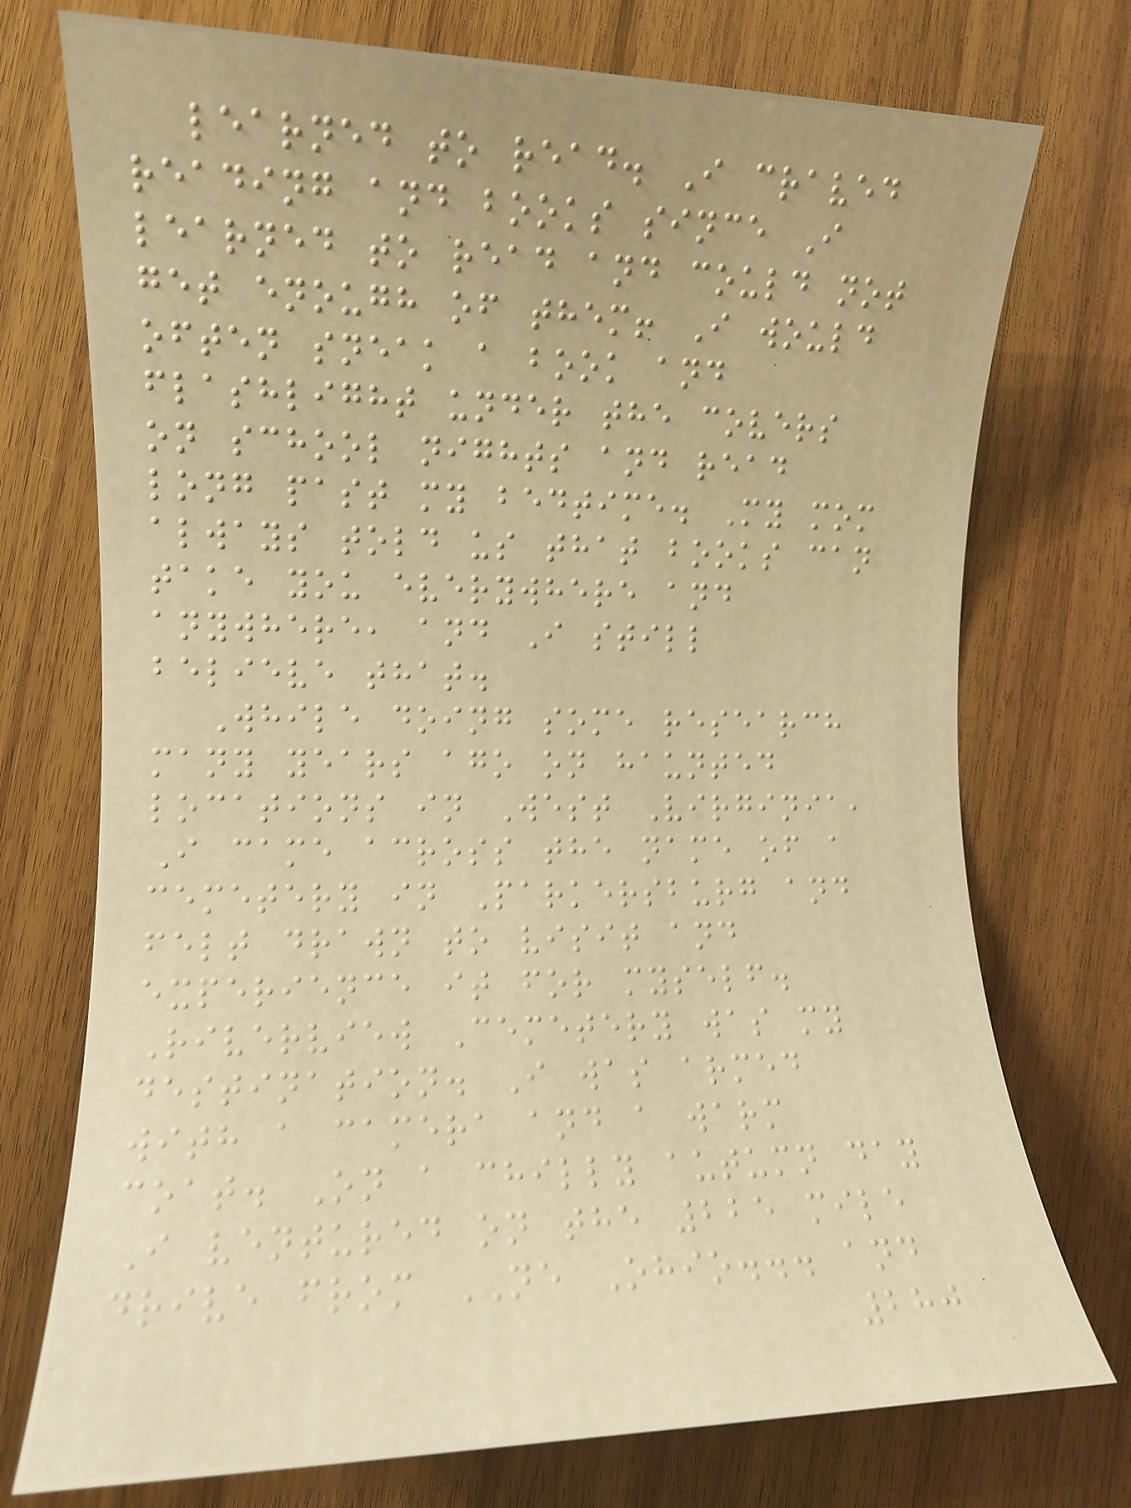learned to read. I craved
reading and books since I
learned to read and could not
get enough of them! I would
often sneak a book and
flashlight under the covers
on school nights and read
long past my bedtime. My mom
always told us that books can
take you everywhere and
anywhere, and I still
believe that.
While doing some research
many years ago on haunted
locations in West Virginia,
I came across the name of a
cemetery in Parkersburg and
felt drawn to visit and
experience it for myself.
Riverview Cemetery was my
destination. I was armed
with a camera and a warm
coat. On a chilly autumn day
I ventured on the 225 mile
drive from NE Ohio... and
280
